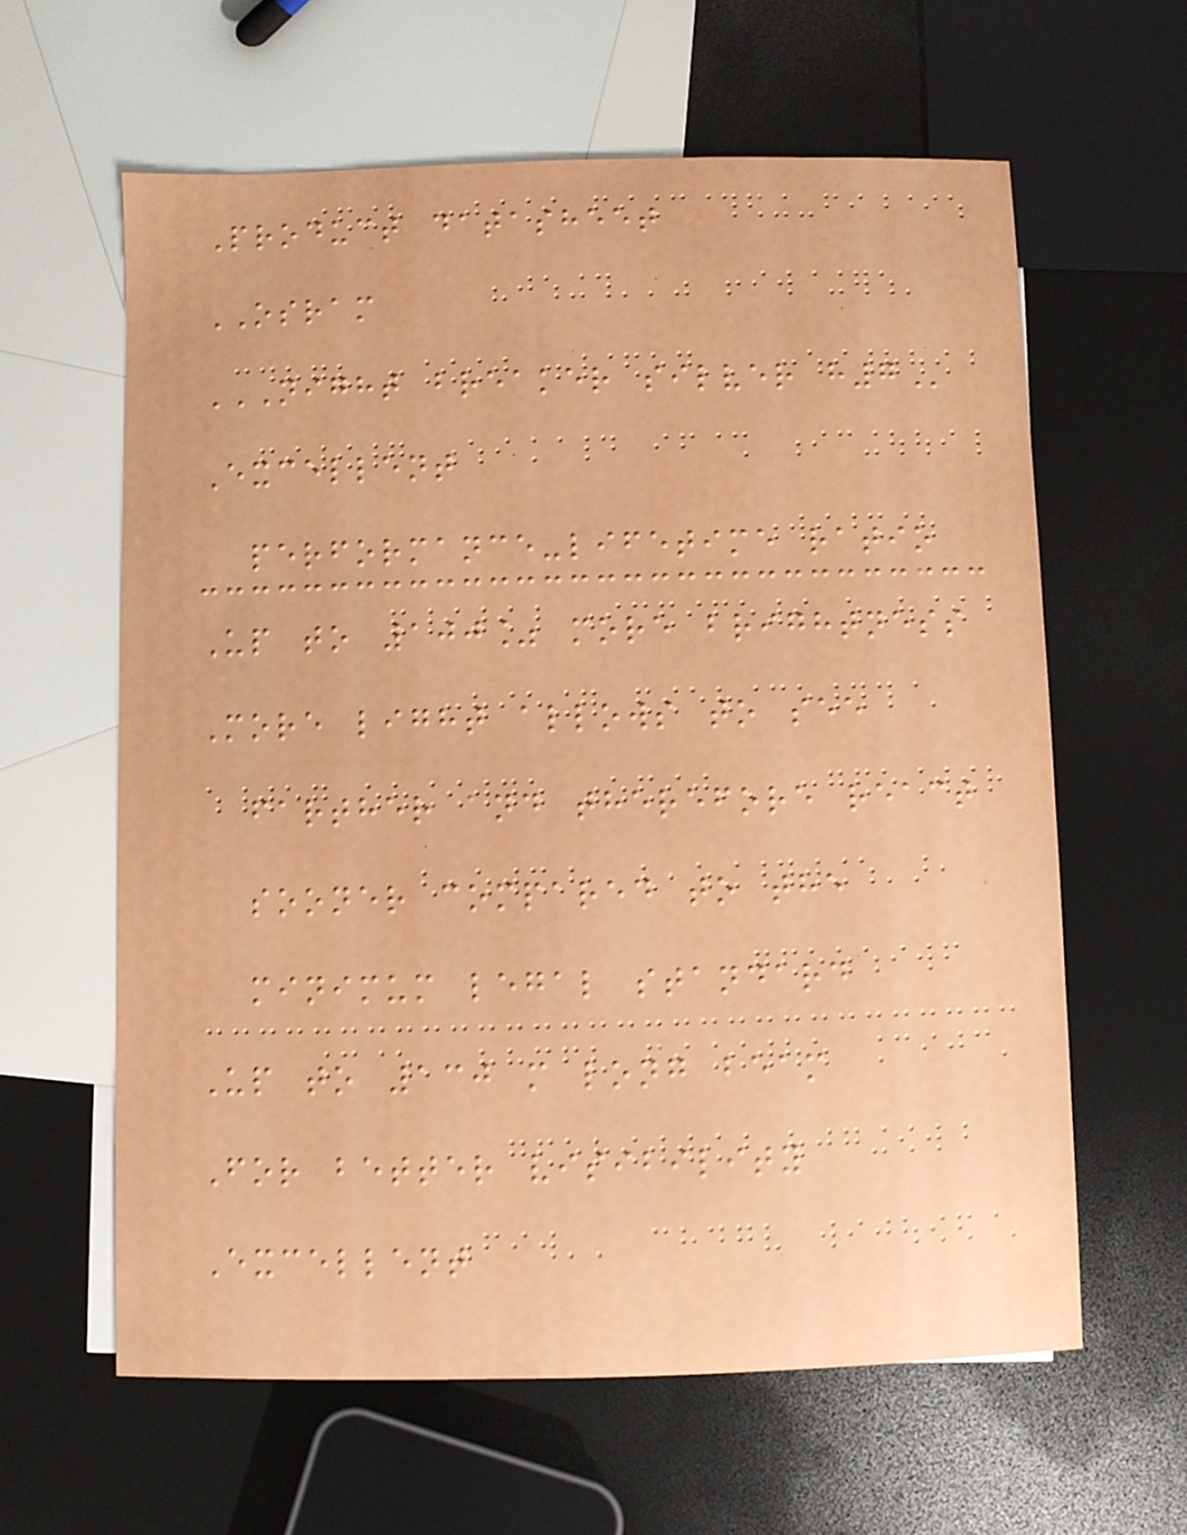Product datasheet
OSRAM
NIGHT BREAKER SILVER H7
Excellent
performance-lifetime ratio
Up to 100% more brightness
More light allows to see
farther and therefore react
sooner compared to the
minimum legal standard
Up to 130 m long beam
For better visibility
Excellent
